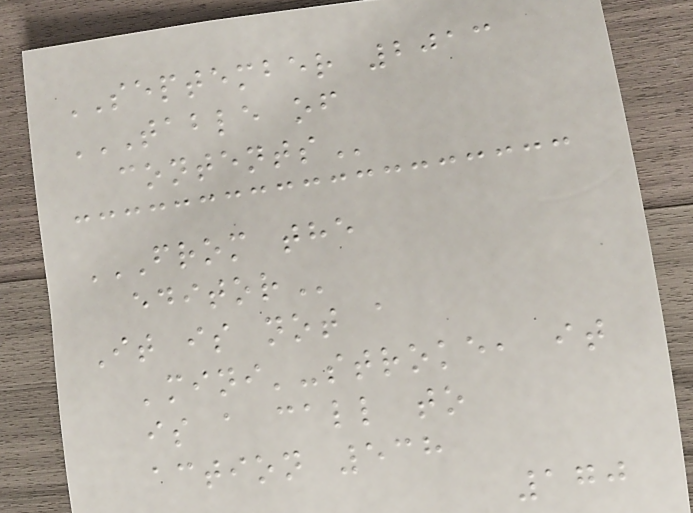SEPTEMBER 2013
TABLE OF
CONTENTS
FROM THE
EDITOR
It is not a
'mini'-stroke, it
is a call to
action 538
170
